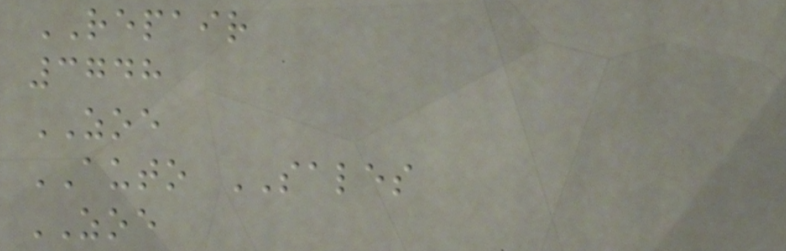REPAIR
3748
ZOE
AUTO SALES
ZOE
